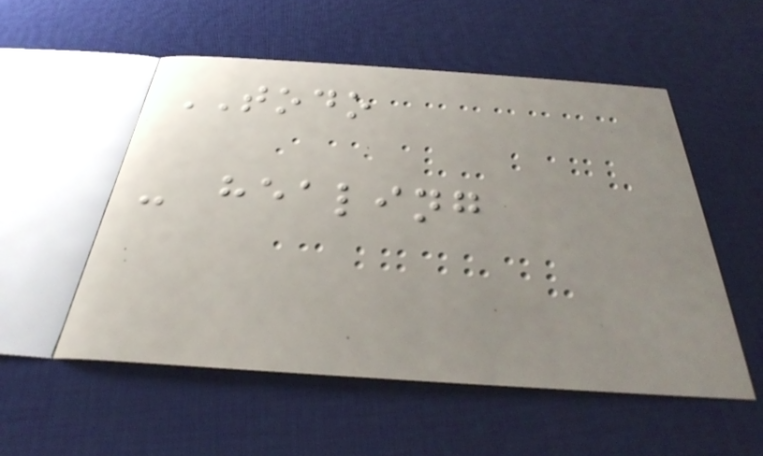TODO
- healing
